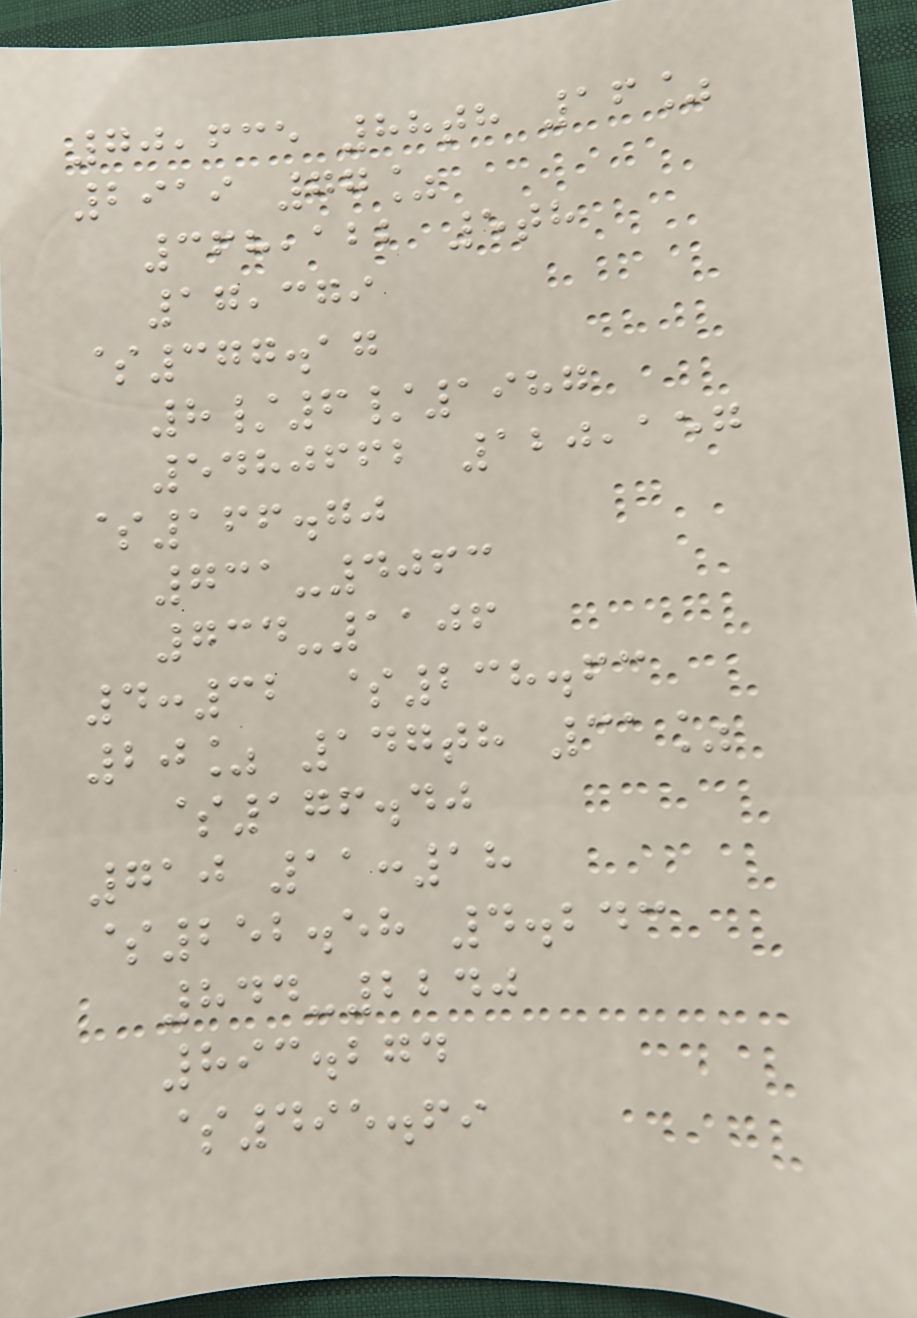70,635 88th 16%
2919 77%
368,122 5th
17,379
$377.17
8/6/1987
5480662 120,157
$166.70
731-4063
734-1106
4:32 $238.63
20% 147th 31%
$176.40
710 11:18
$252.58 4.243
844-2240
893.274
$495.69
